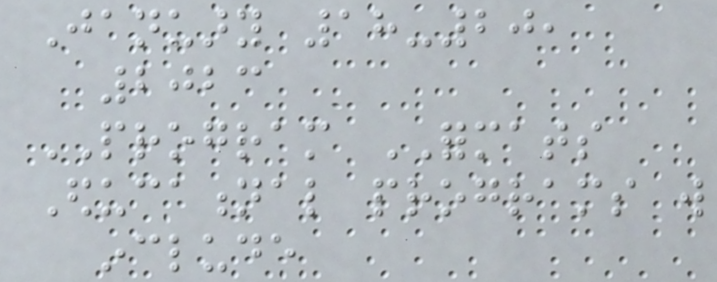January 18-20,
2023
PROGRAM FORMATS
Educational programs will
include
